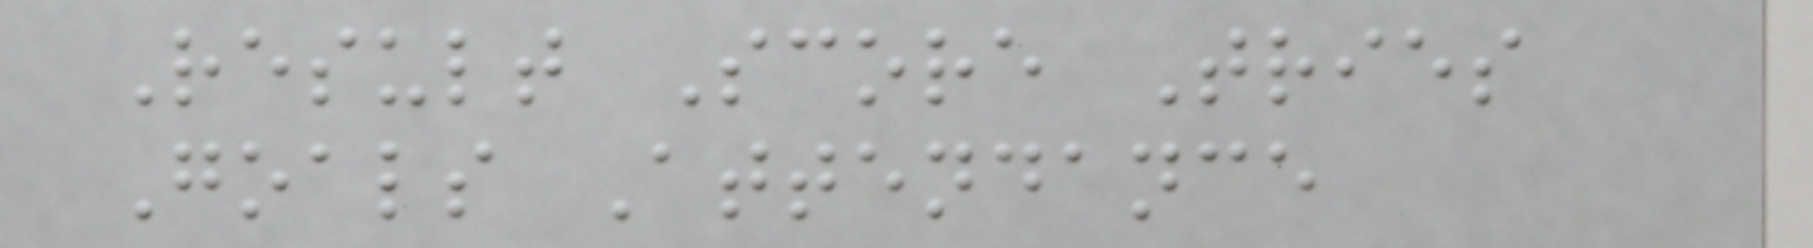Result Score Tries
Goals Attendance
